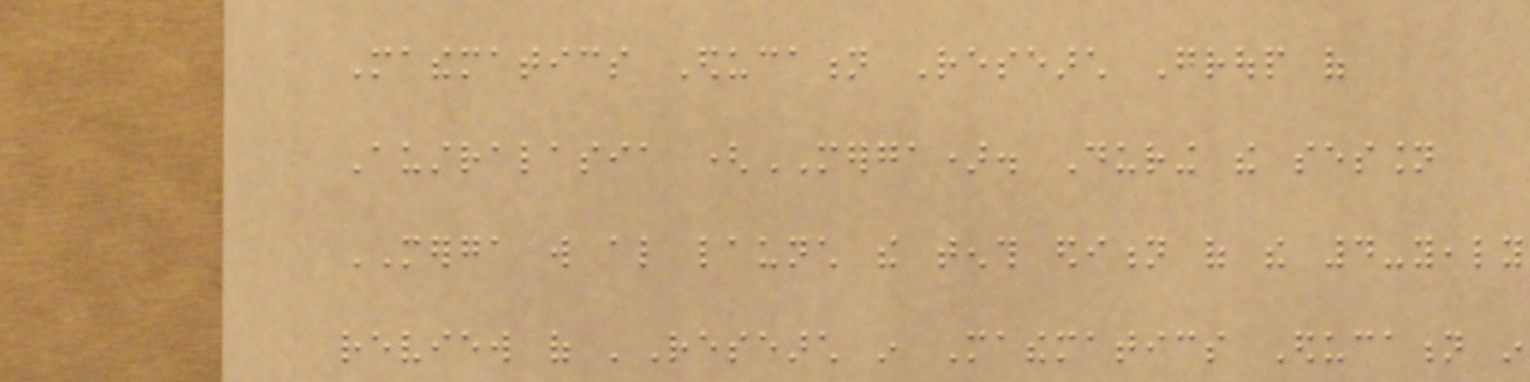Mathematics Education Research Group of
Australasia (MERGA). During the session
MERGA will also launch the tenth edition of the 4-yealy
review of 'Research in Mathematics Education in
